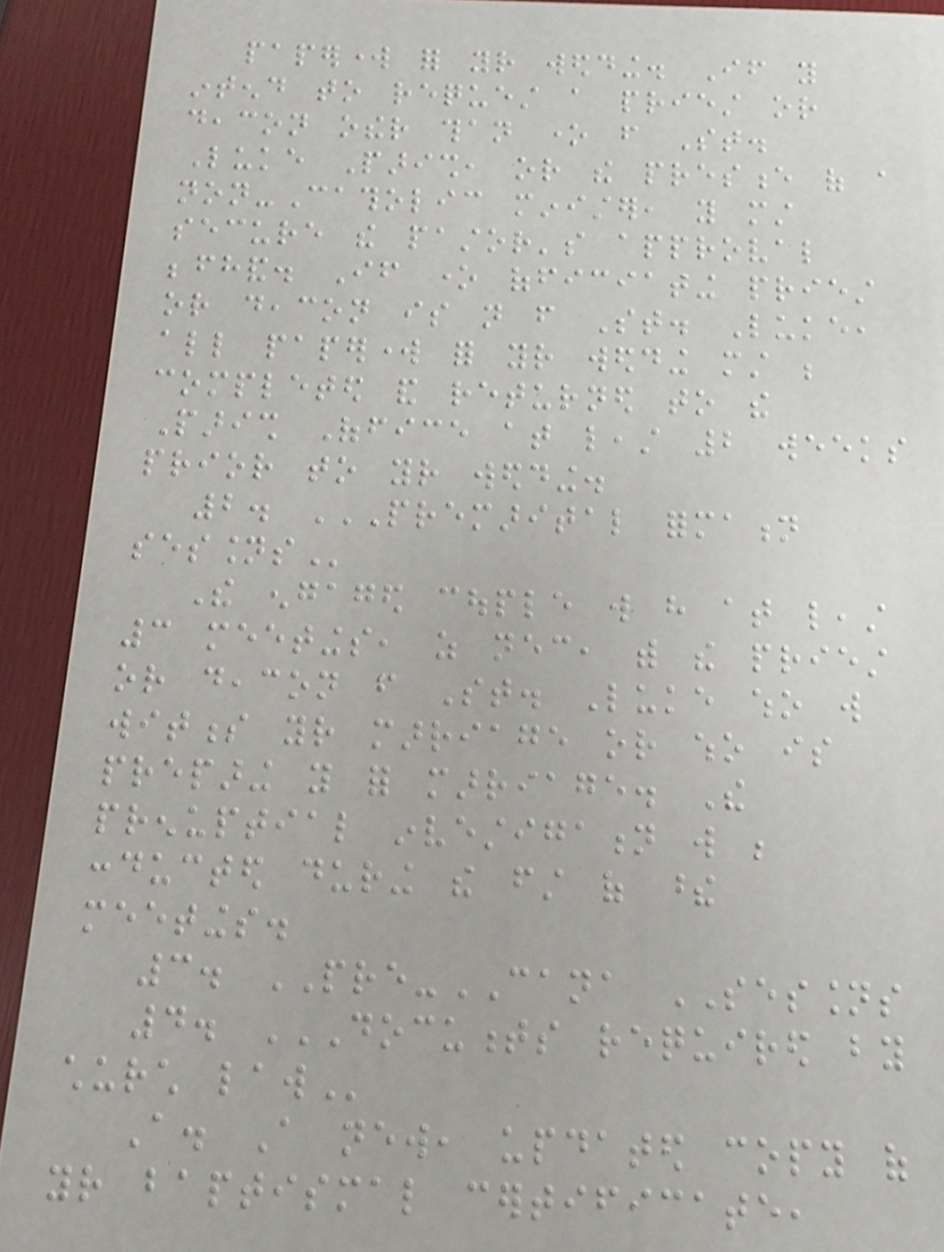paperwork for your wedding. If you
intend to request a priest or
deacon other than one from St.
Luke Parish, or the presence of a
non-Catholic minister, you must
secure the pastor's approval
beforehand. If one officiating priest
or deacon is not from St. Luke,
all paperwork for your wedding must be
completed and returned to the
Parish Office at least 2 weeks
prior to your wedding.
2. PREMARITAL FORMATION
SESSIONS
The engaged couple will have at least
3 meetings, as necessary, with the priest
or deacon from St. Luke who will
witness your marriage or who is
preparing you for marriage. The
prenuptial investigation will be
conducted during the first of these
meetings.
3. PRE-CANA SESSIONS
4. DOCUMENTS REQUIRED BY
CHURCH LAW
A. A new, updated copy of
your baptismal certificate,
